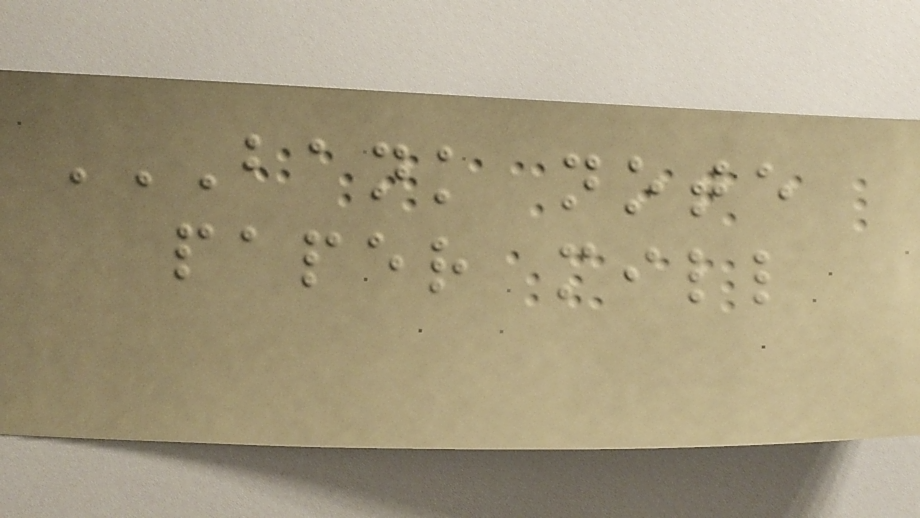BANK NOTE
PAPER MILL
